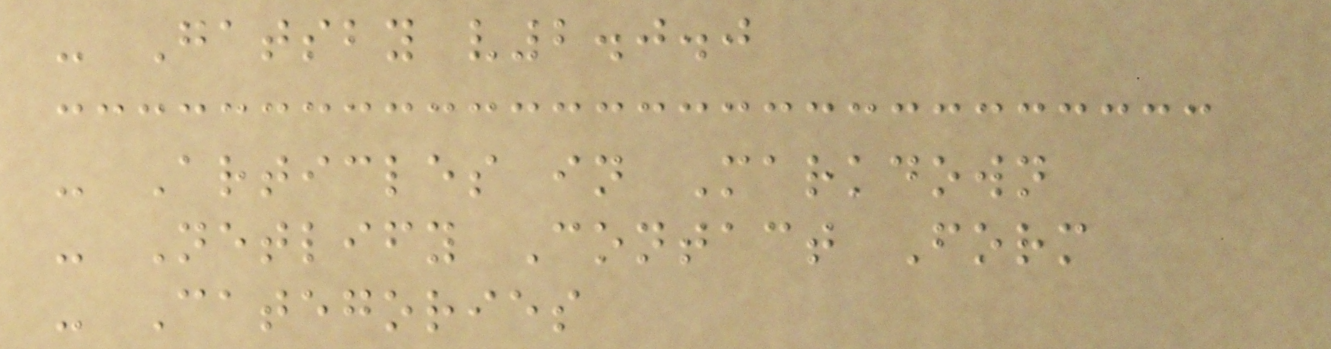- Gatsby v2.0.0
- Articles in Markdown
- Netlify Contact Form
- Categories
